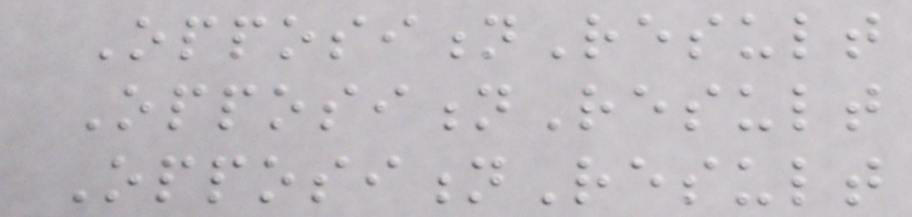OppositionResult
OppositionResult
OppositionResult
